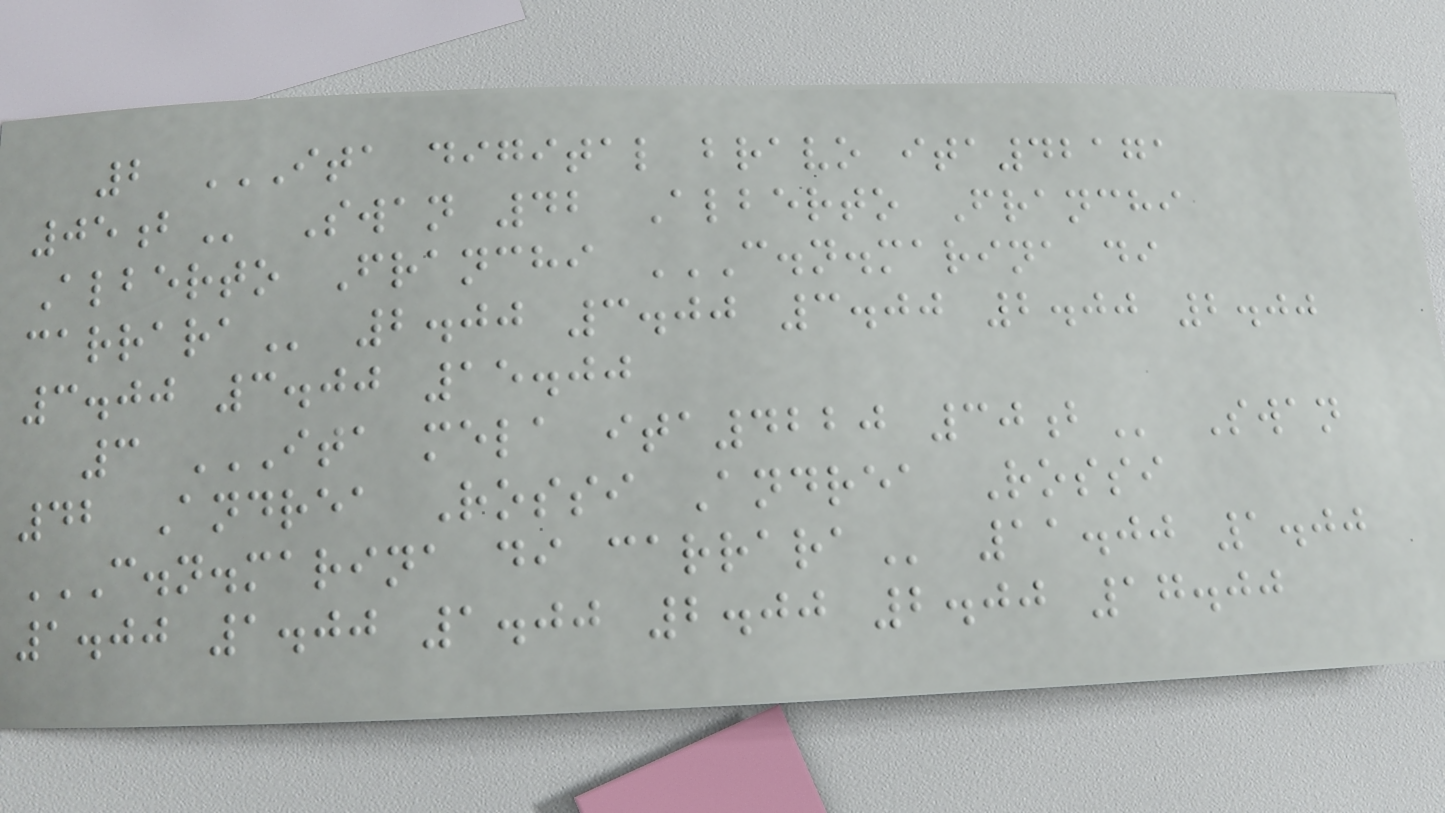2 ITA DIGITAL BRAVO ITA42171
05B Swan 42 Alberto Franchi
Alberto Franchi C.N.MARINA DI
CARRARA 2.00 3.00 3.00 2.00 2.00
3.00 3.00 15.00
3 ITA MELA ITA4220 30B Swan
42 Andrea Rossi Andrea Rossi
C.N.MARINA DI CARRARA 11.00 1.00
1.00 1.00 1.00 2.00 2.00 17.00
